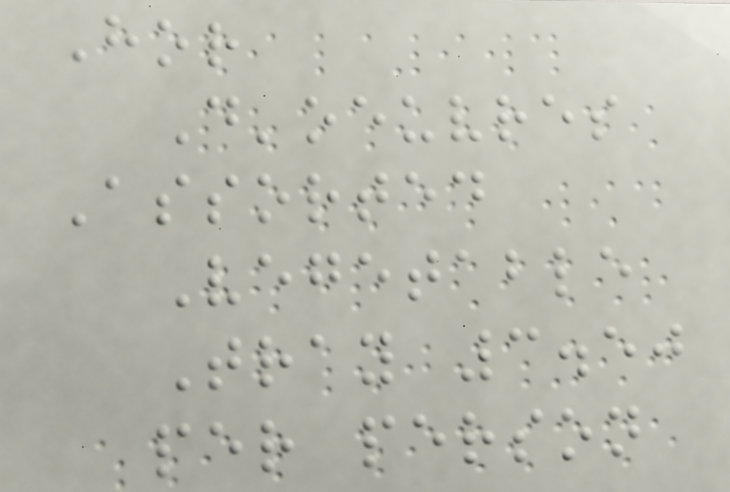Hor
D'oeuvres
Assorted
Vegetable
Tray 3.50
per person
